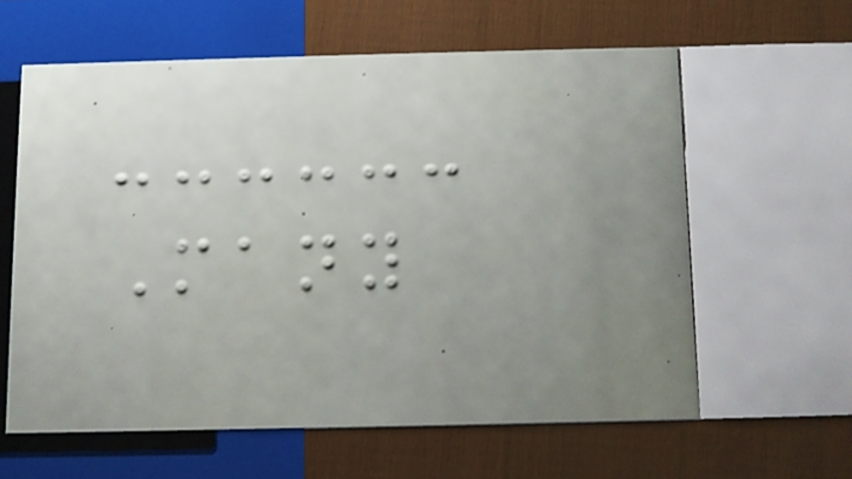Many
